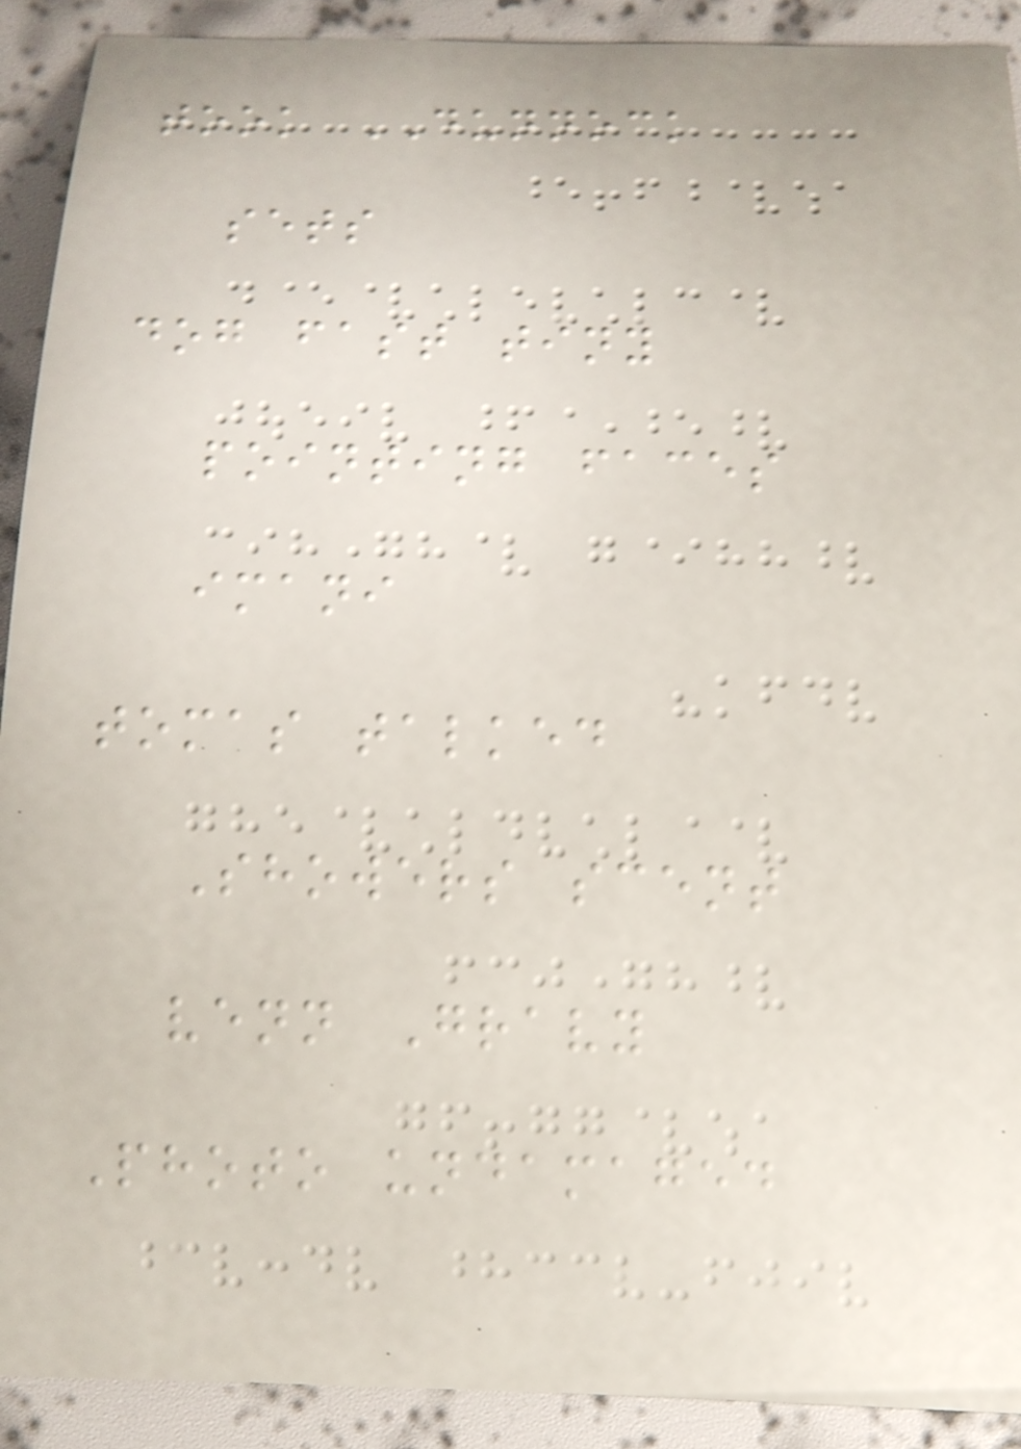took DUNNOCK
sets
dog fast tiny
pointing faces
imani
tomas talked
Showers scent
venn Gravy
Photo undamaged
